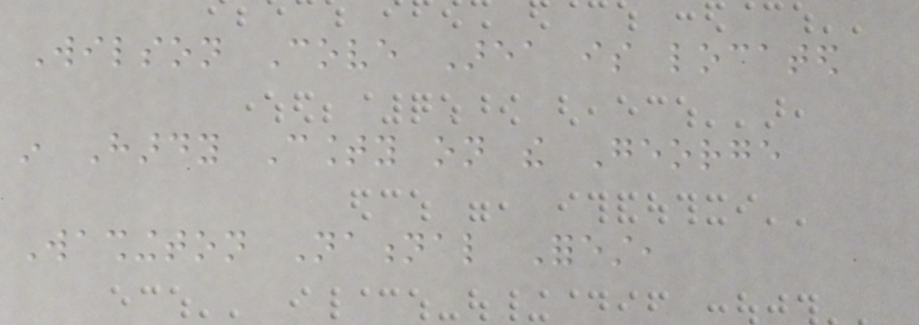Wilson Cove Area is located
in Hardy County on the George
Washington National Forest,
